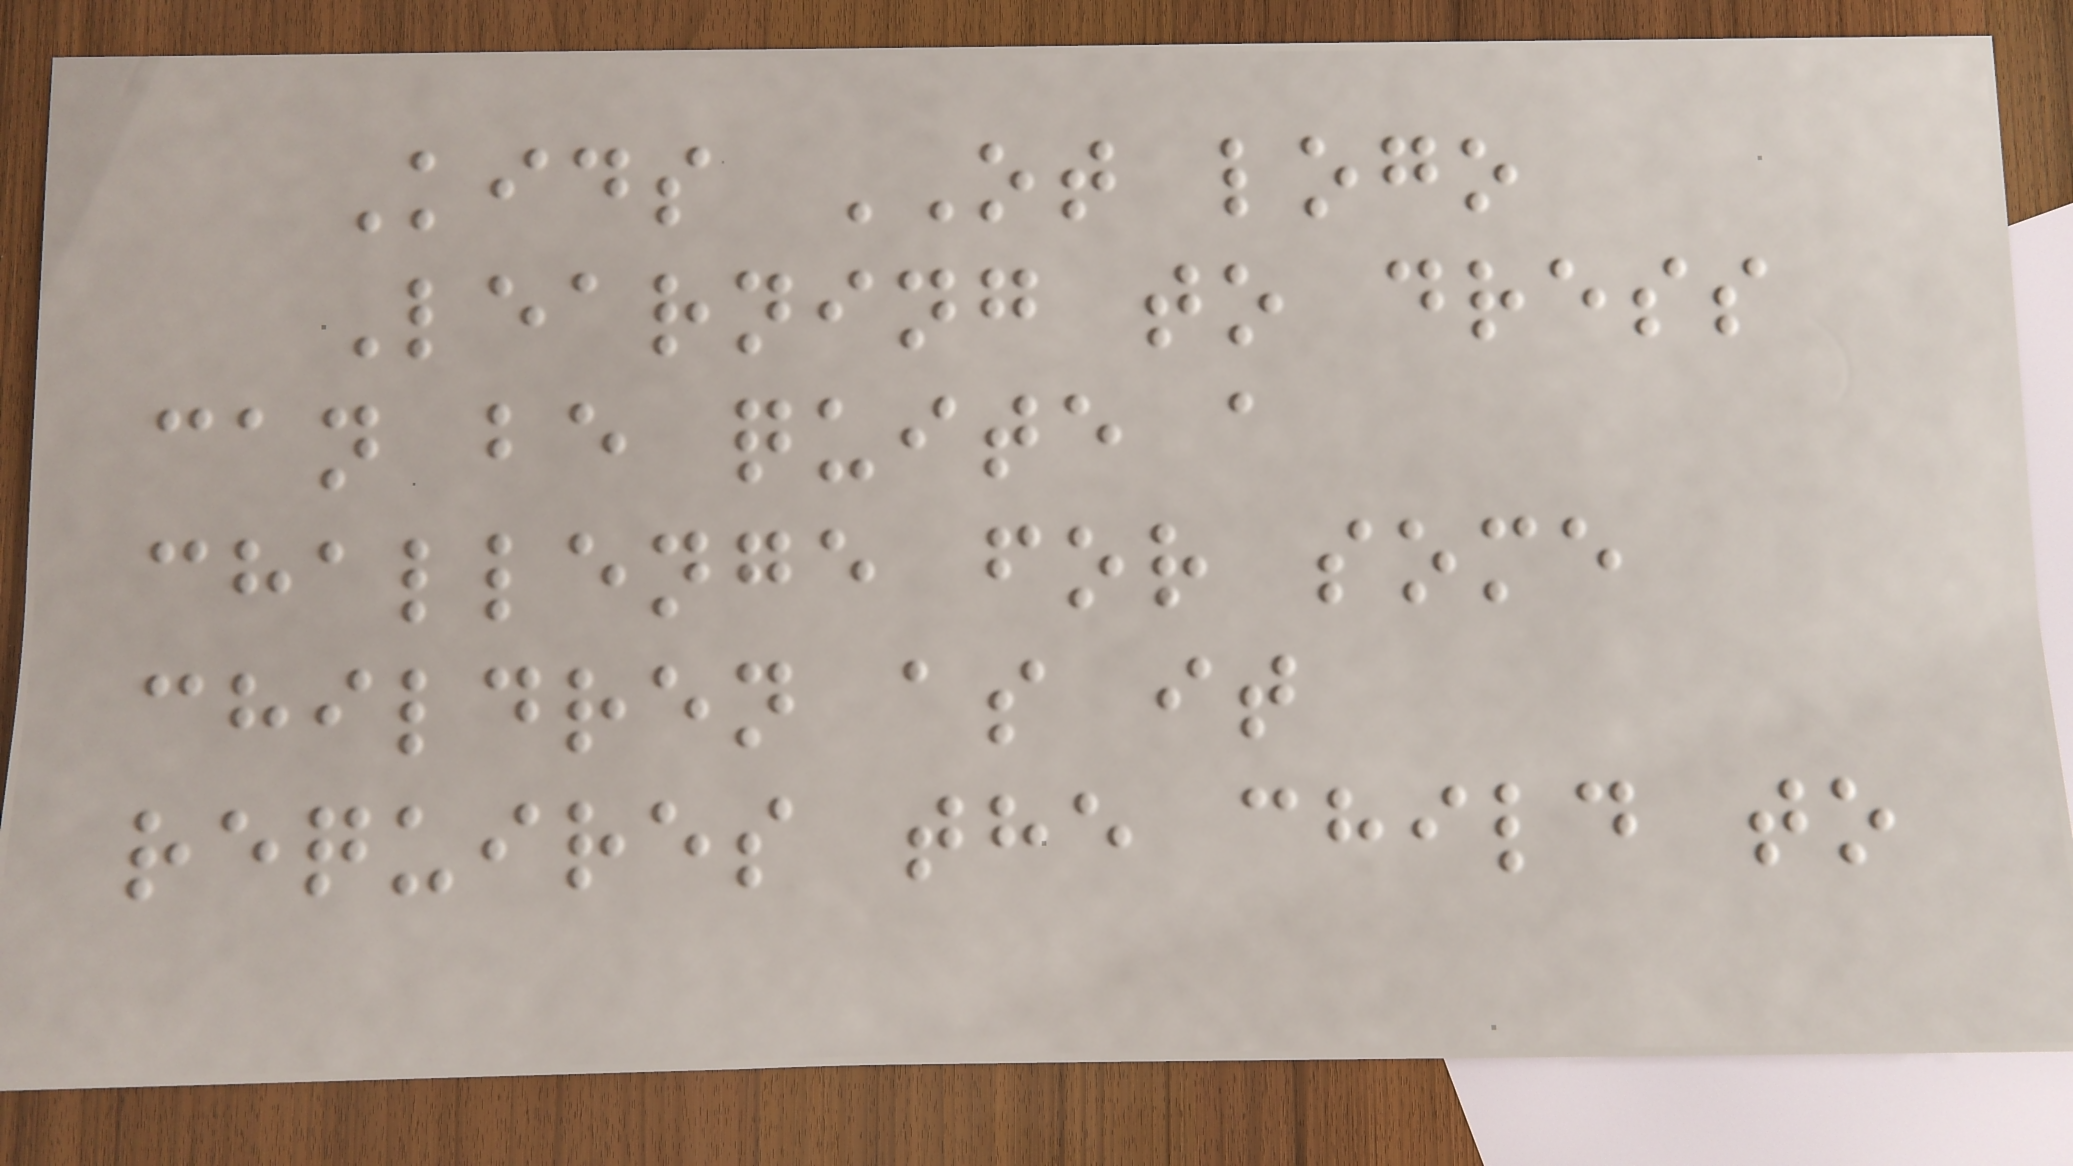Kids OT logo
Learning to dress
can be quite a
challenge for some
children as it
requires the child to
